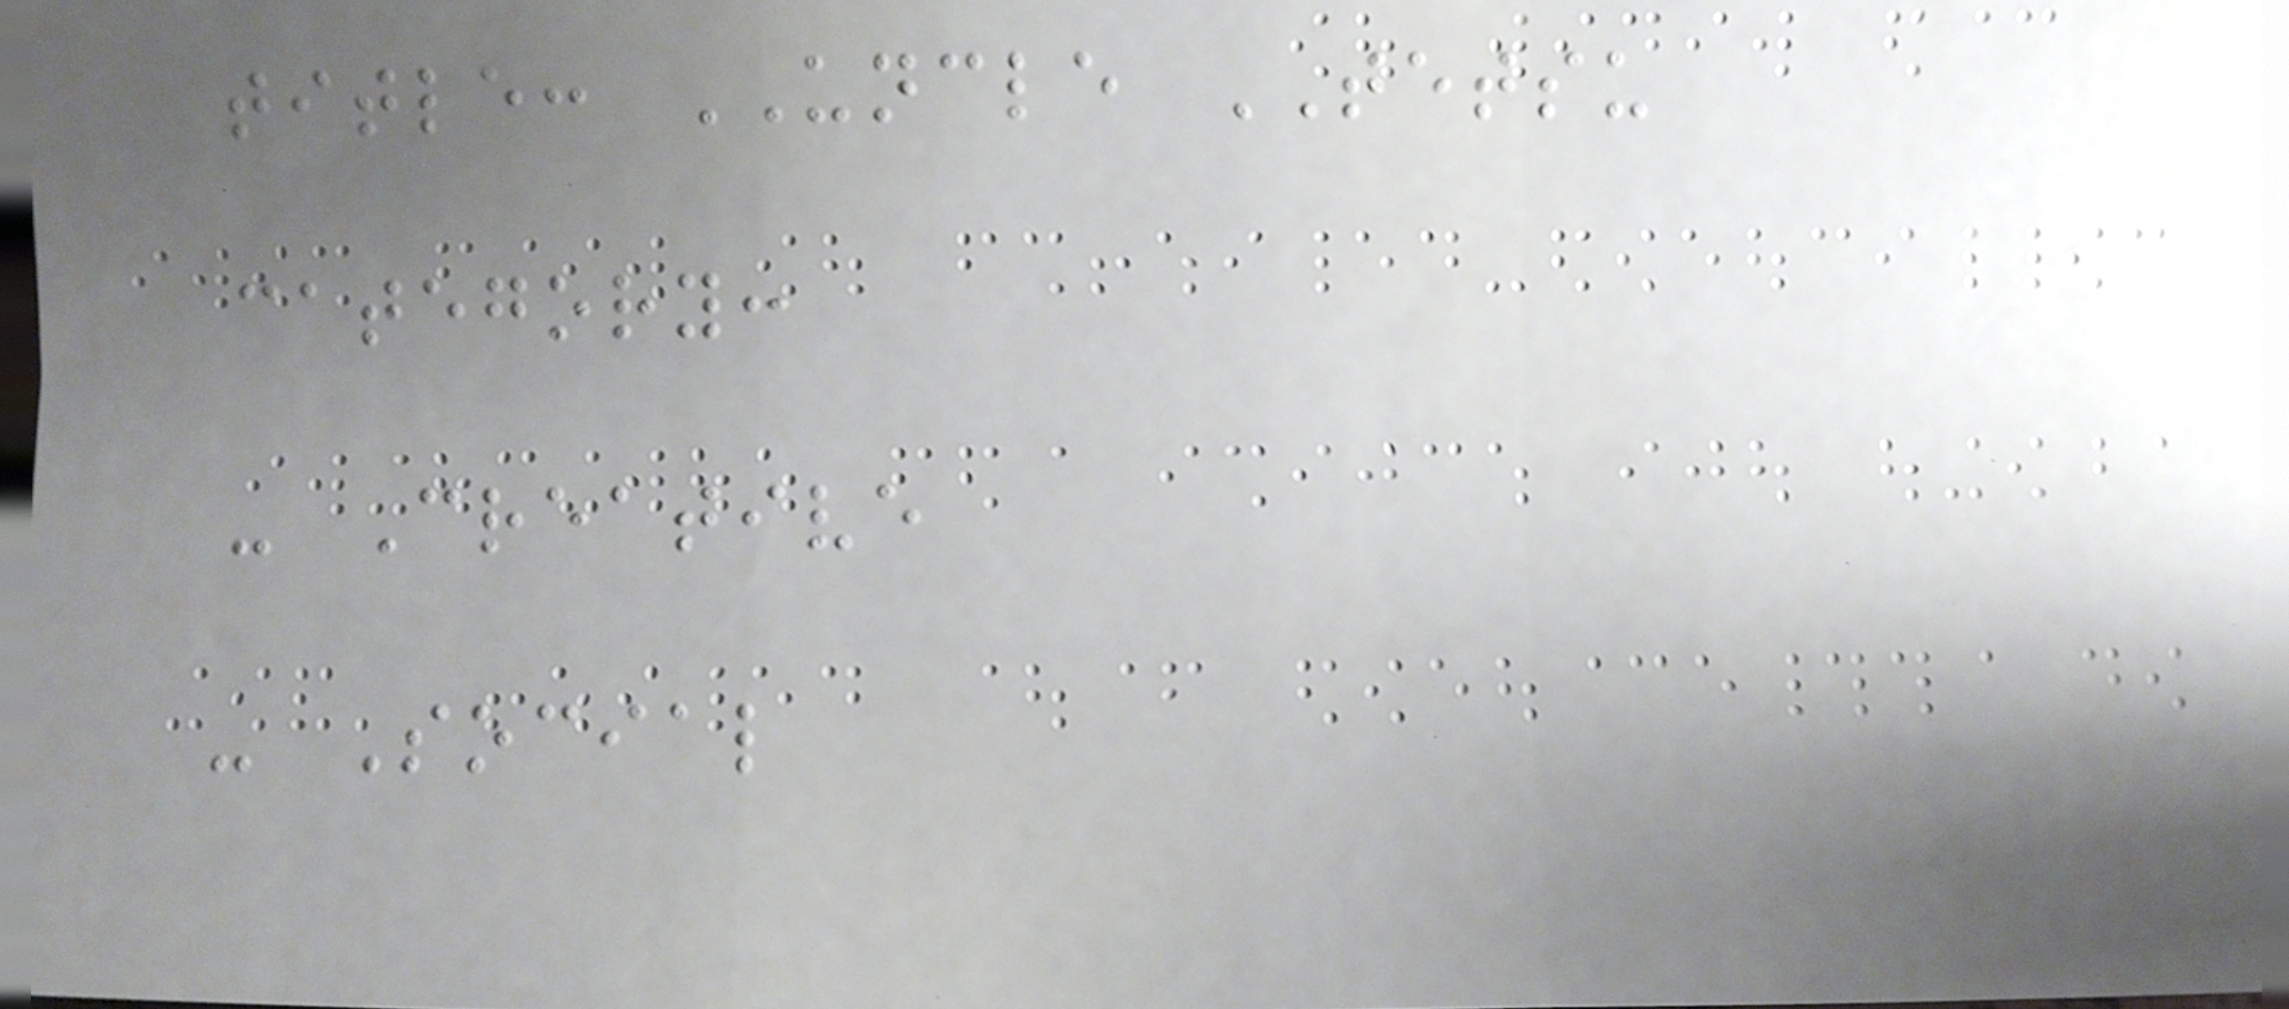title: UNCLE TETSU
category:
- Creative
- Social
